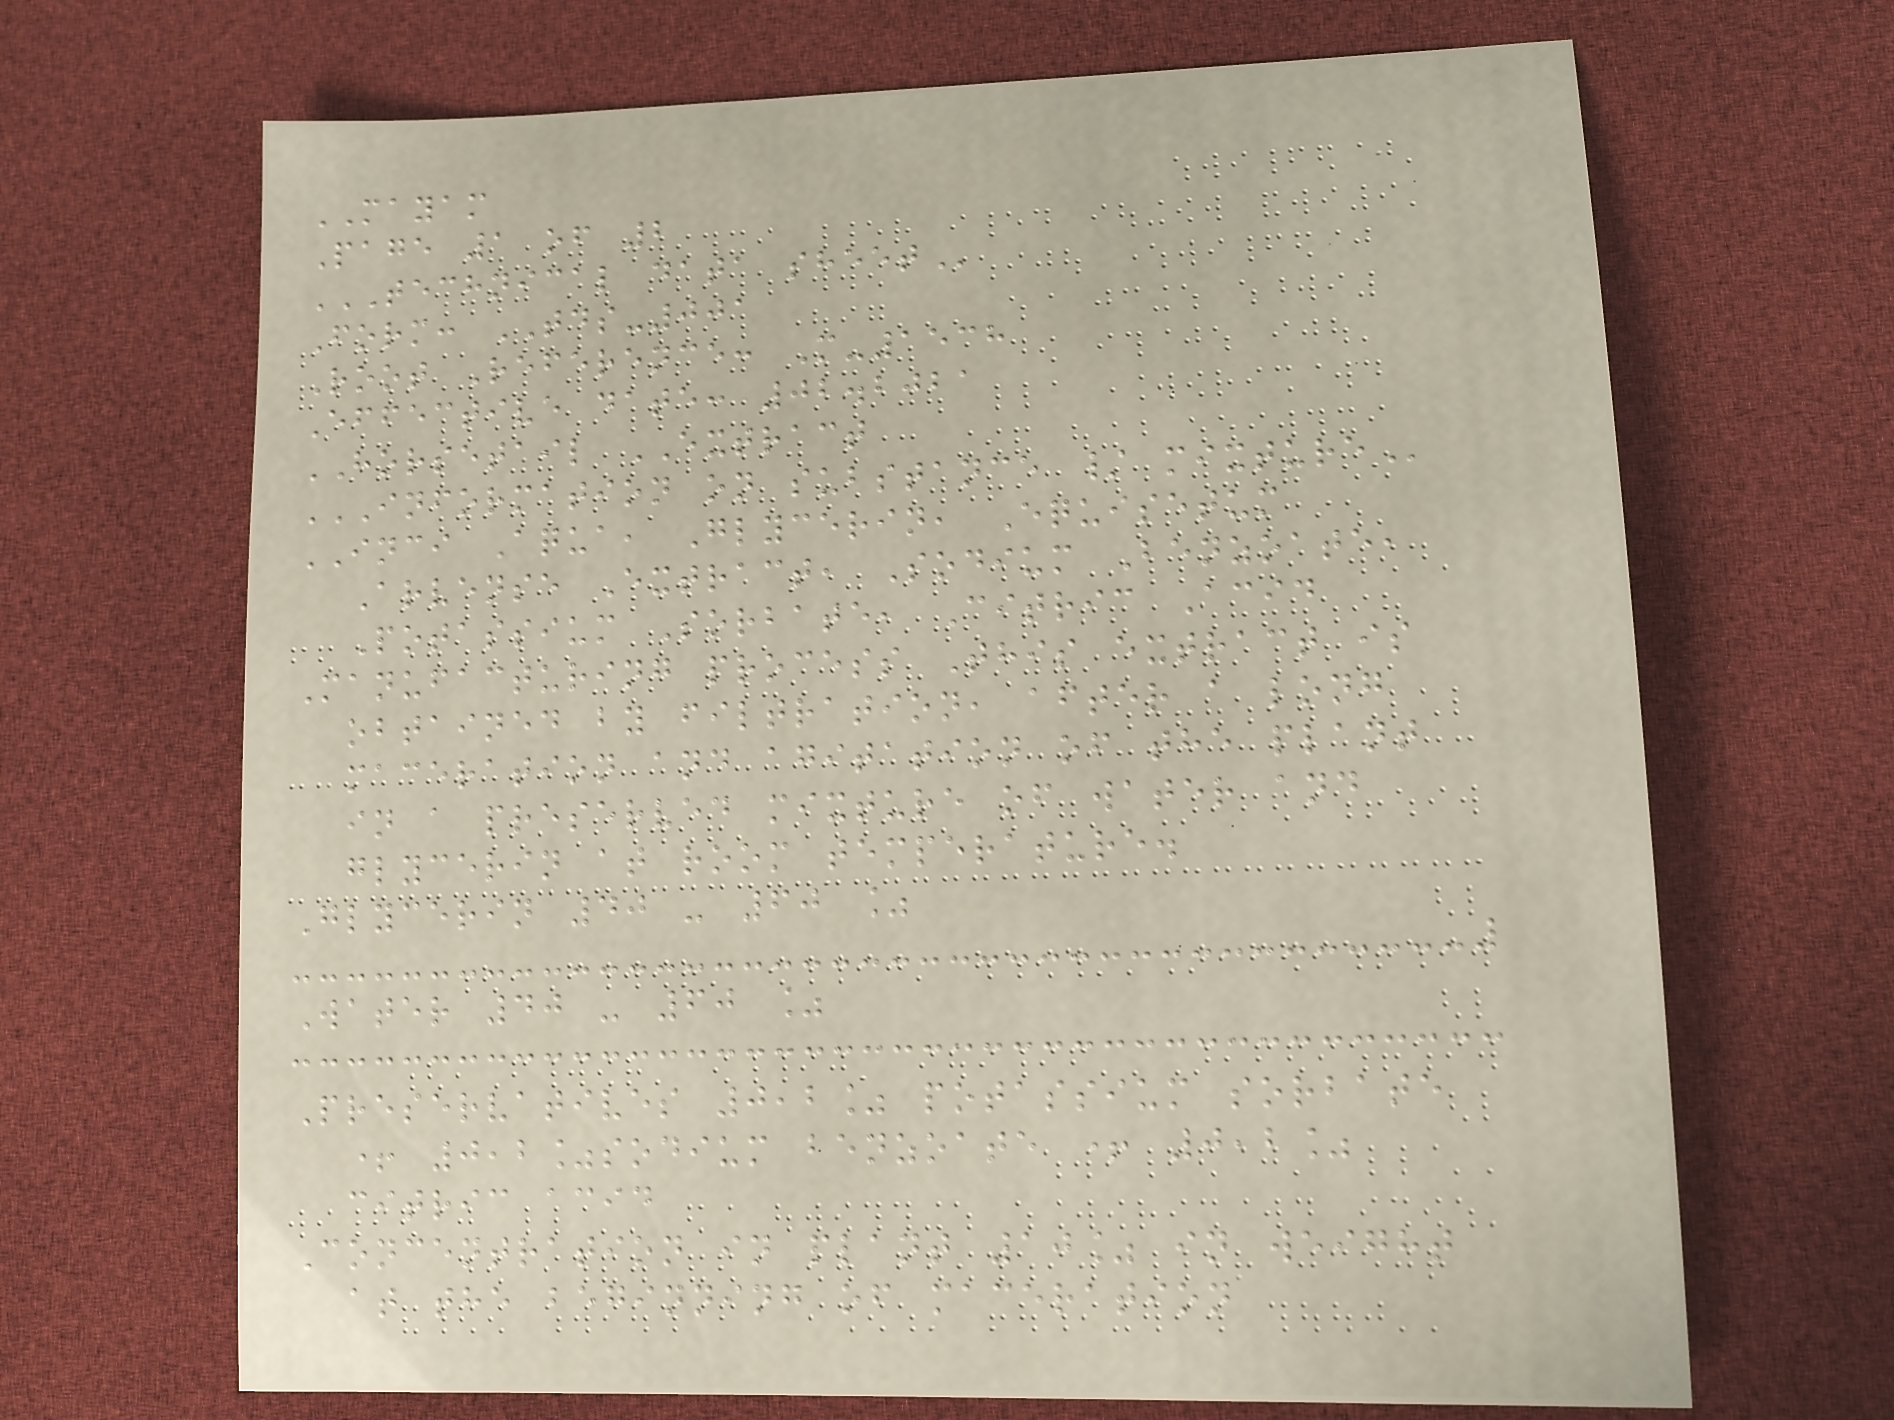MAYAM
Page 1 of 2
TECHNICAL DATA SHEET
Form: TDS-001
Root Reference: M-1538
Effective date: 02.2021
HORSETAIL EXTRACT
INFORMATION ON SUBSTANCE / MIXTURE
INCI Aqua, Glycerin, Equisetum
Arvense Extract, Sodium Benzoate,
Potassium Sorbate, Citric Acid
Manufacturing process This extract is
obtained by filtration, after a long
maceration and agitation of the plant
in a preserved mixture of water and
glycerin at room temperature.
Glycerin 40 - 60 %
Water 40 - 60 %
Preservatives 0,2% potassium sorbate
+ 0,2%sodium benzoate + 0,2%
citric acid
Concentration in plant 10% in weight
at the beginning of maceration
